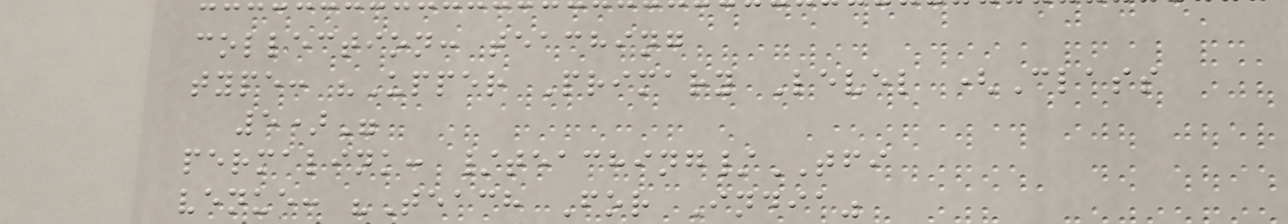collection: teaching
type: "Upper Primary Level (Class
5)"
permalink: /teaching/TFI
venue: "Teach For India"
